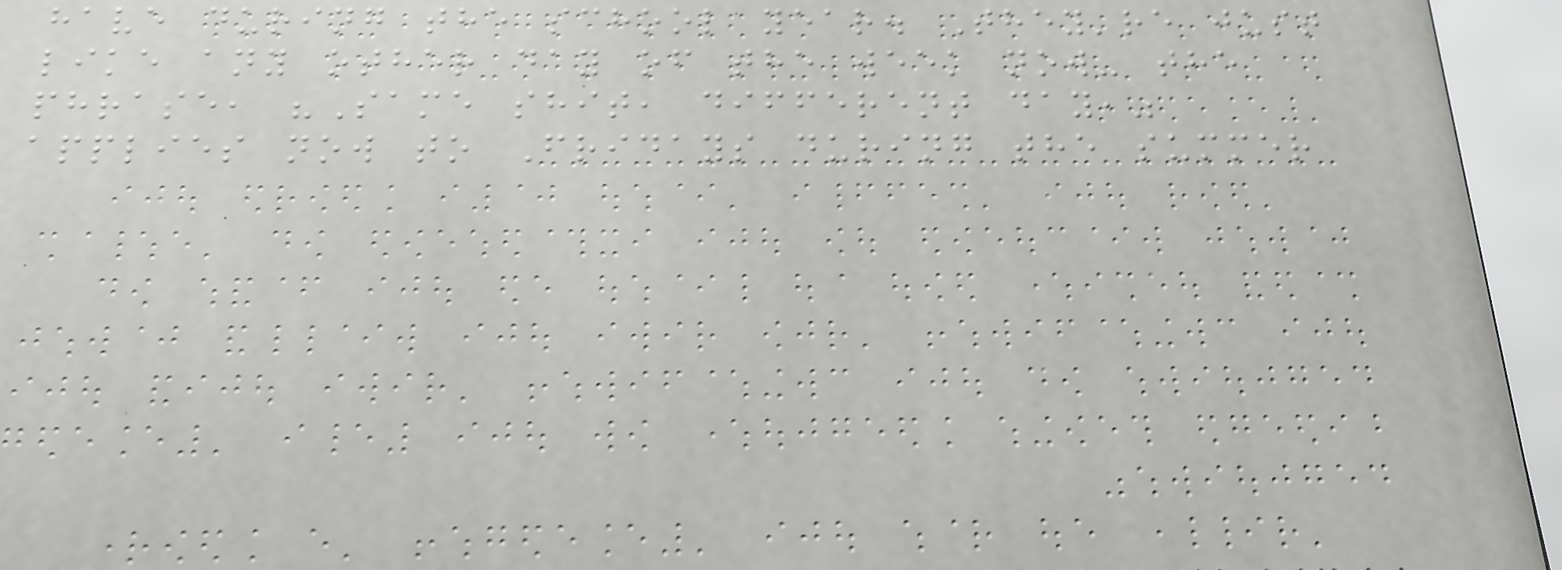have during the school year. They're just
like any other day of the week now- the
phrase, "Same shit, different day,"
applies now to Fridays during the summer
